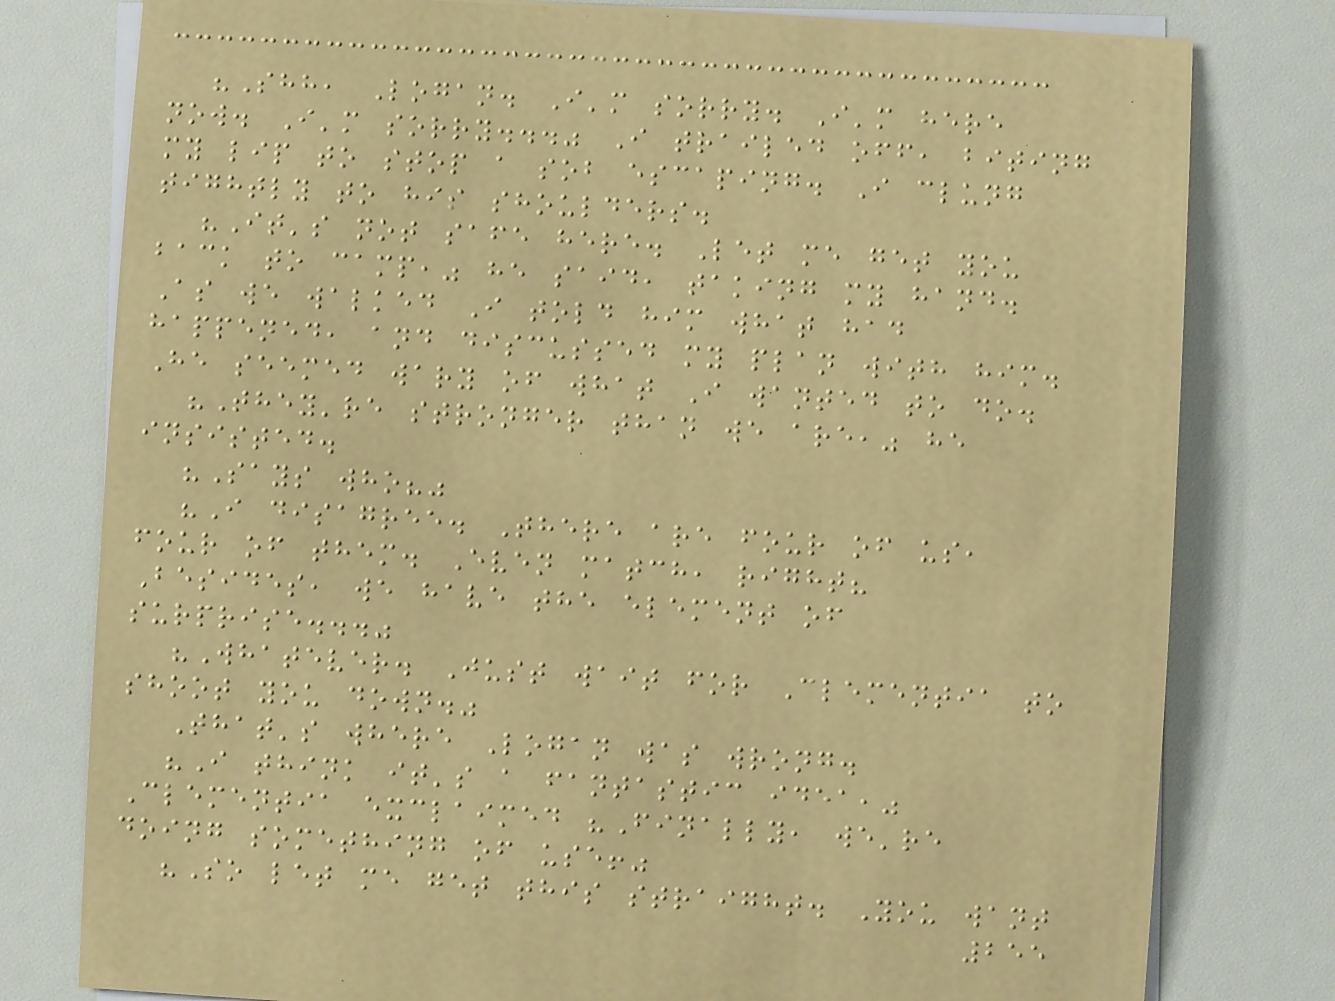"Shh, Logan. I'm sorry. I'm here
now. I'm sorry..." I trailed off, biting
my lip to stop a sob escaping. I clung
tightly to his shoulders.
"It's not safe here. Let me get you
back to camp," he said, taking my hand.
As we walked I told him what had
happened, and discussed my plan with him.
He seemed wary of what I wanted to do.
"They're stronger than we are," he
insisted.
"Says who?"
"I disagree. There are four of us,
four of them. Even match, right?
Besides, we have the element of
surprise..."
"Whatever. Just wait for Clementia to
shoot you down."
That's where Logan was wrong.
"I think it's a fantastic idea,"
Clementia exclaimed "Finally, we're
doing something of use!"
"So let me get this straight. You want
255
